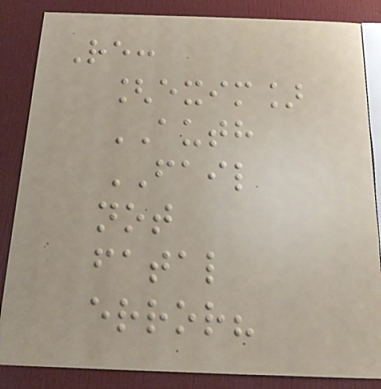Re:
[exim]
AUTH
FAIL
not
fatal
error?
